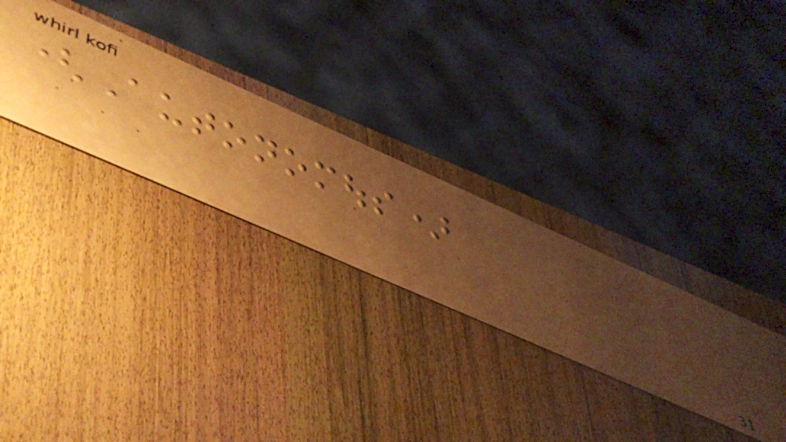(Autonomous)
